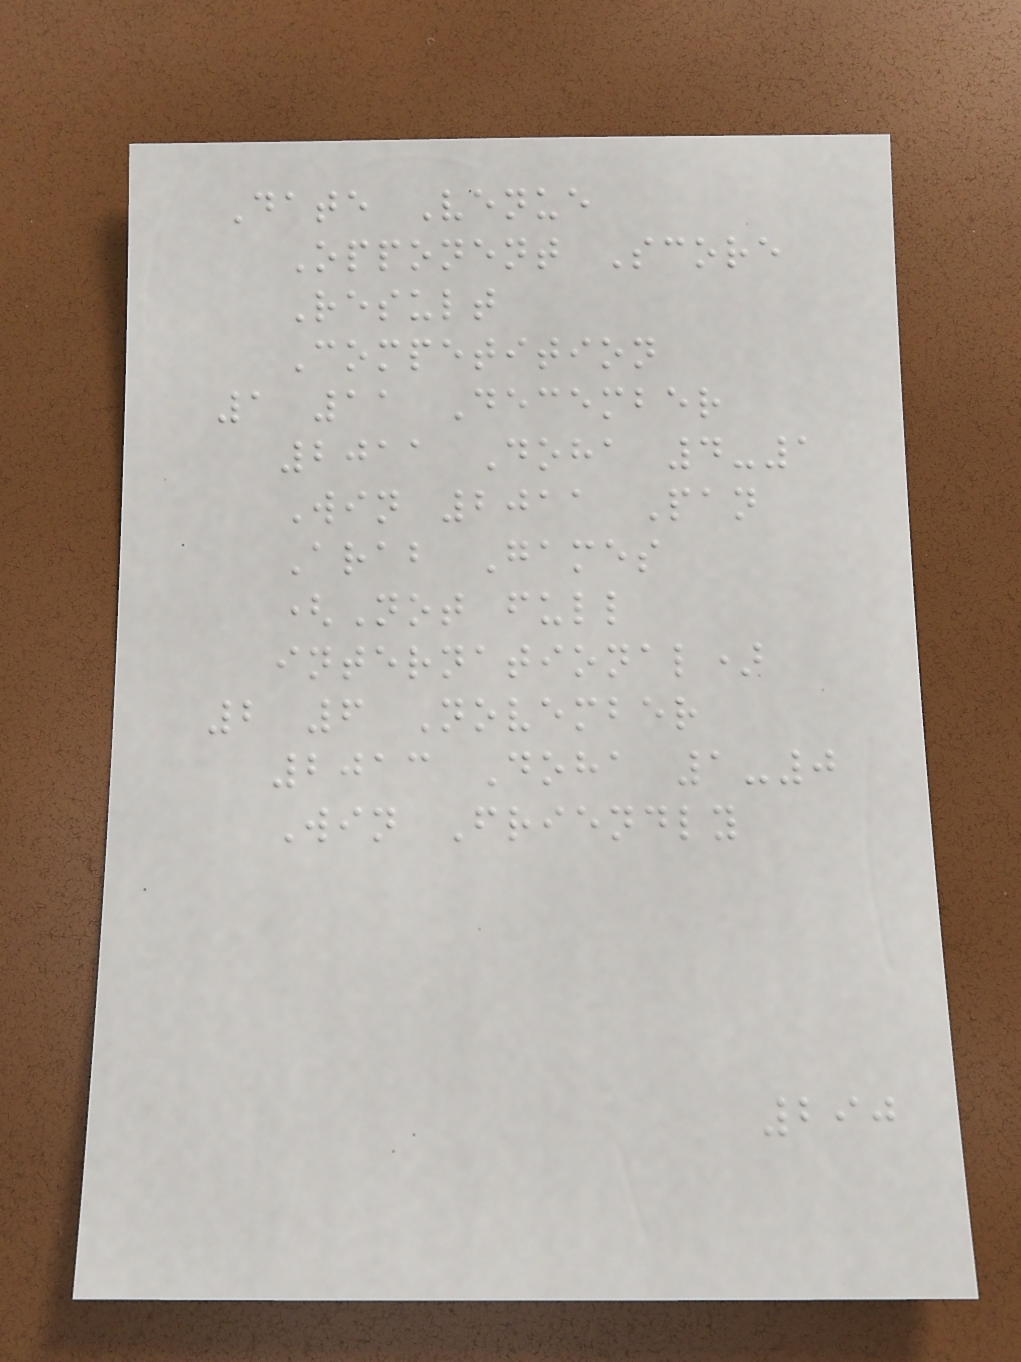Date Venue
Opponent Score
Result
Competition
1 11 December
2011 Doha 4-1
Win 2011 Pan
Arab Games
(Not full
international)
2 6 November
2013 Doha 1-0
Win Friendly
290
